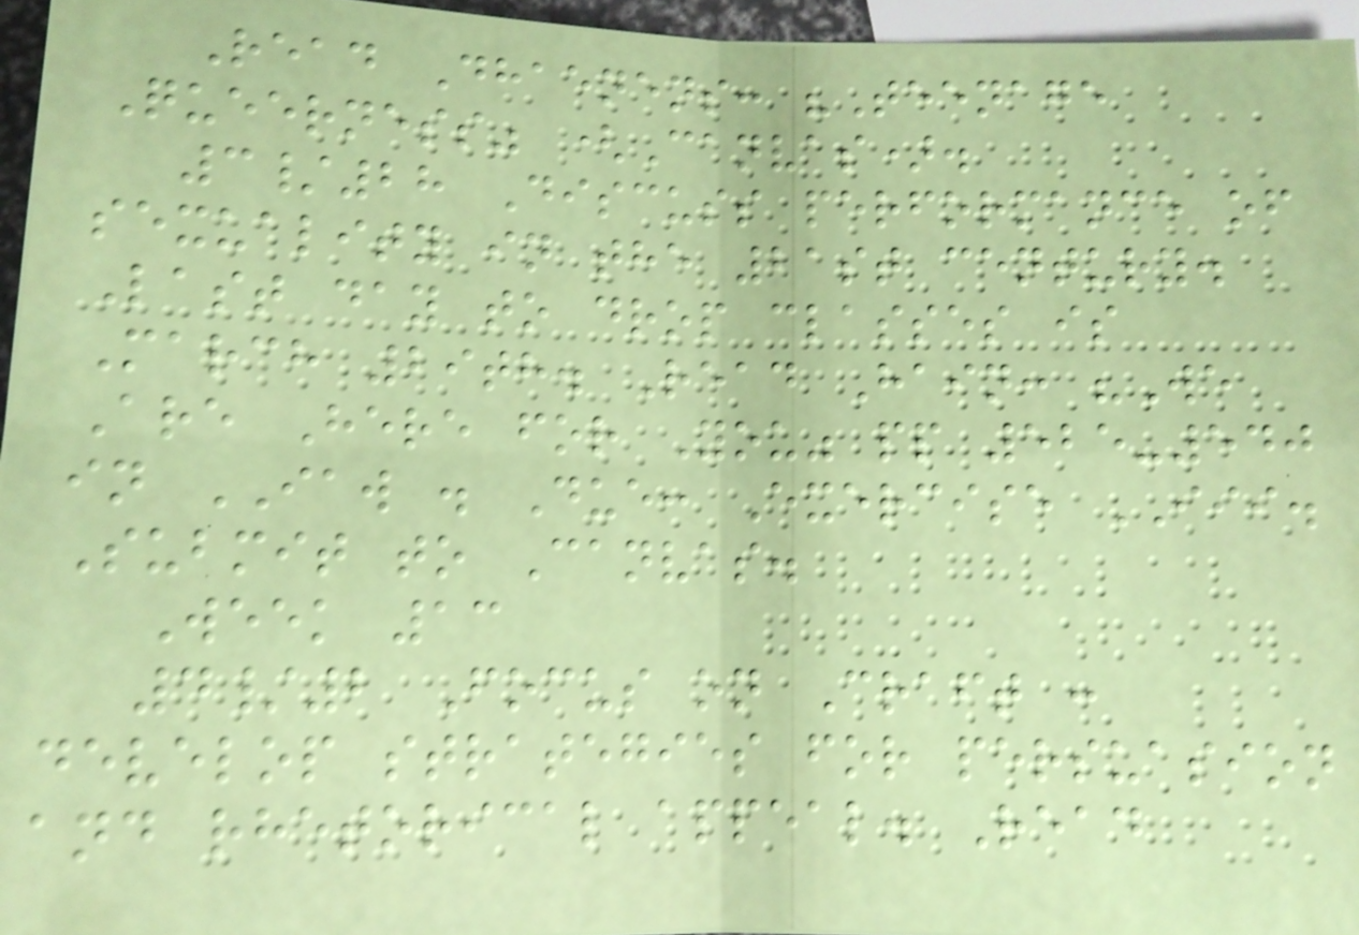Read Dhaenens: "Teenage
Queerness" (Canvas).
3/28 Discuss performance of
sexuality in the 21st century.
Last day to drop classes is
March 29th. Read Hain: "We
Are Here for You" pp 525-540
in IAW . Due: Exercise III.
Submit to Canvas.
Week 13
4/2 Focus on Craft :
develop strategies for persuasion
and rhetorical appeal. Read
